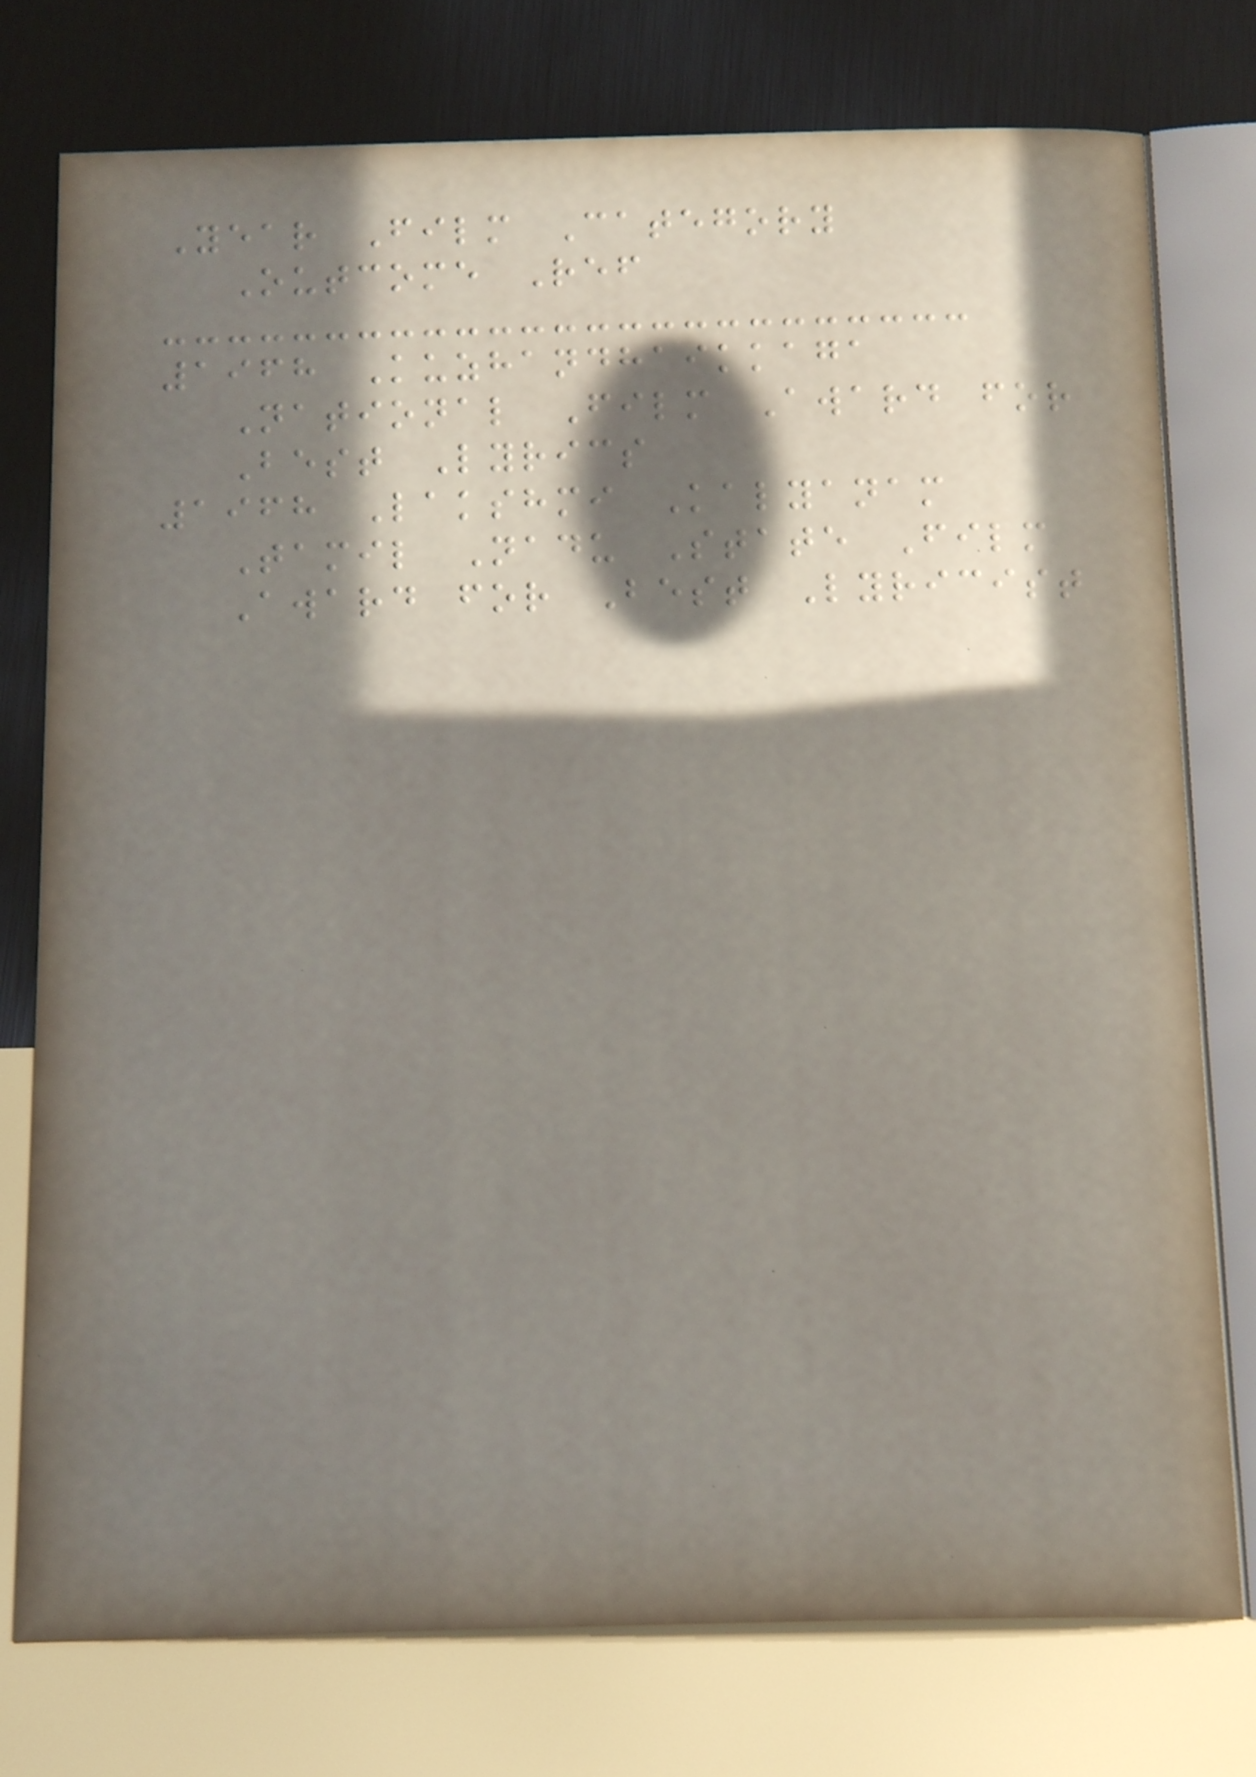Year Film Category
Outcome Ref
1968 Kuzhandhaikkaga
National Film Award for
Best Lyrics
1968 Lakshmi Kalyanam
Tamil Nadu State Film
Award for Best Lyricist
